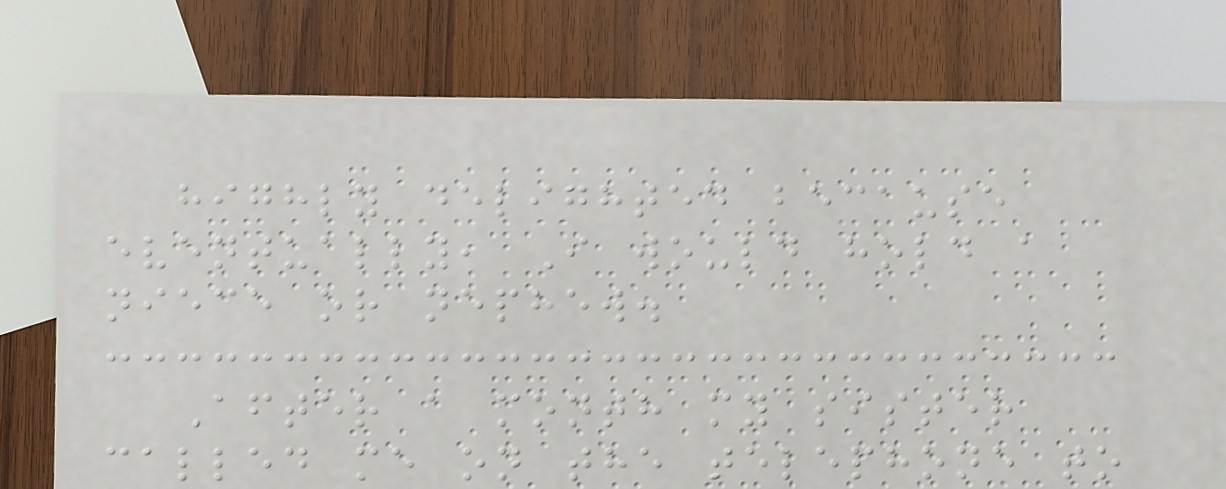highly delighted because
eventually, I would hold a
niece or nephew.
After a month my sister
called me on the telephone to
